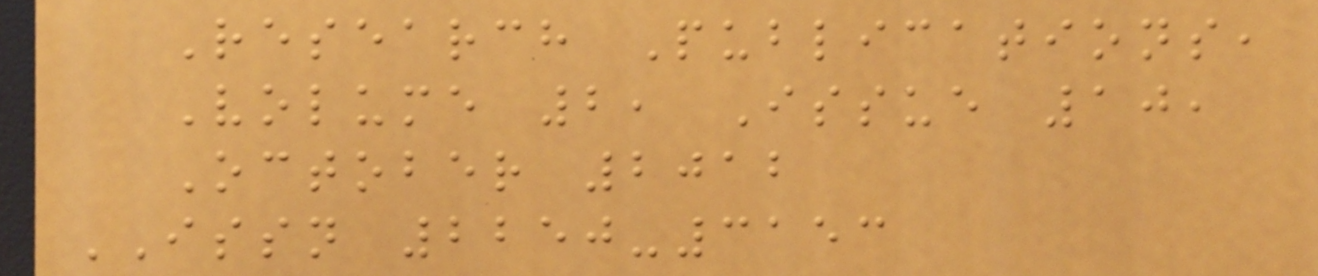Research Publications,
Volume 2, Issue 10,
October 2012
ISSN 2250-3153
